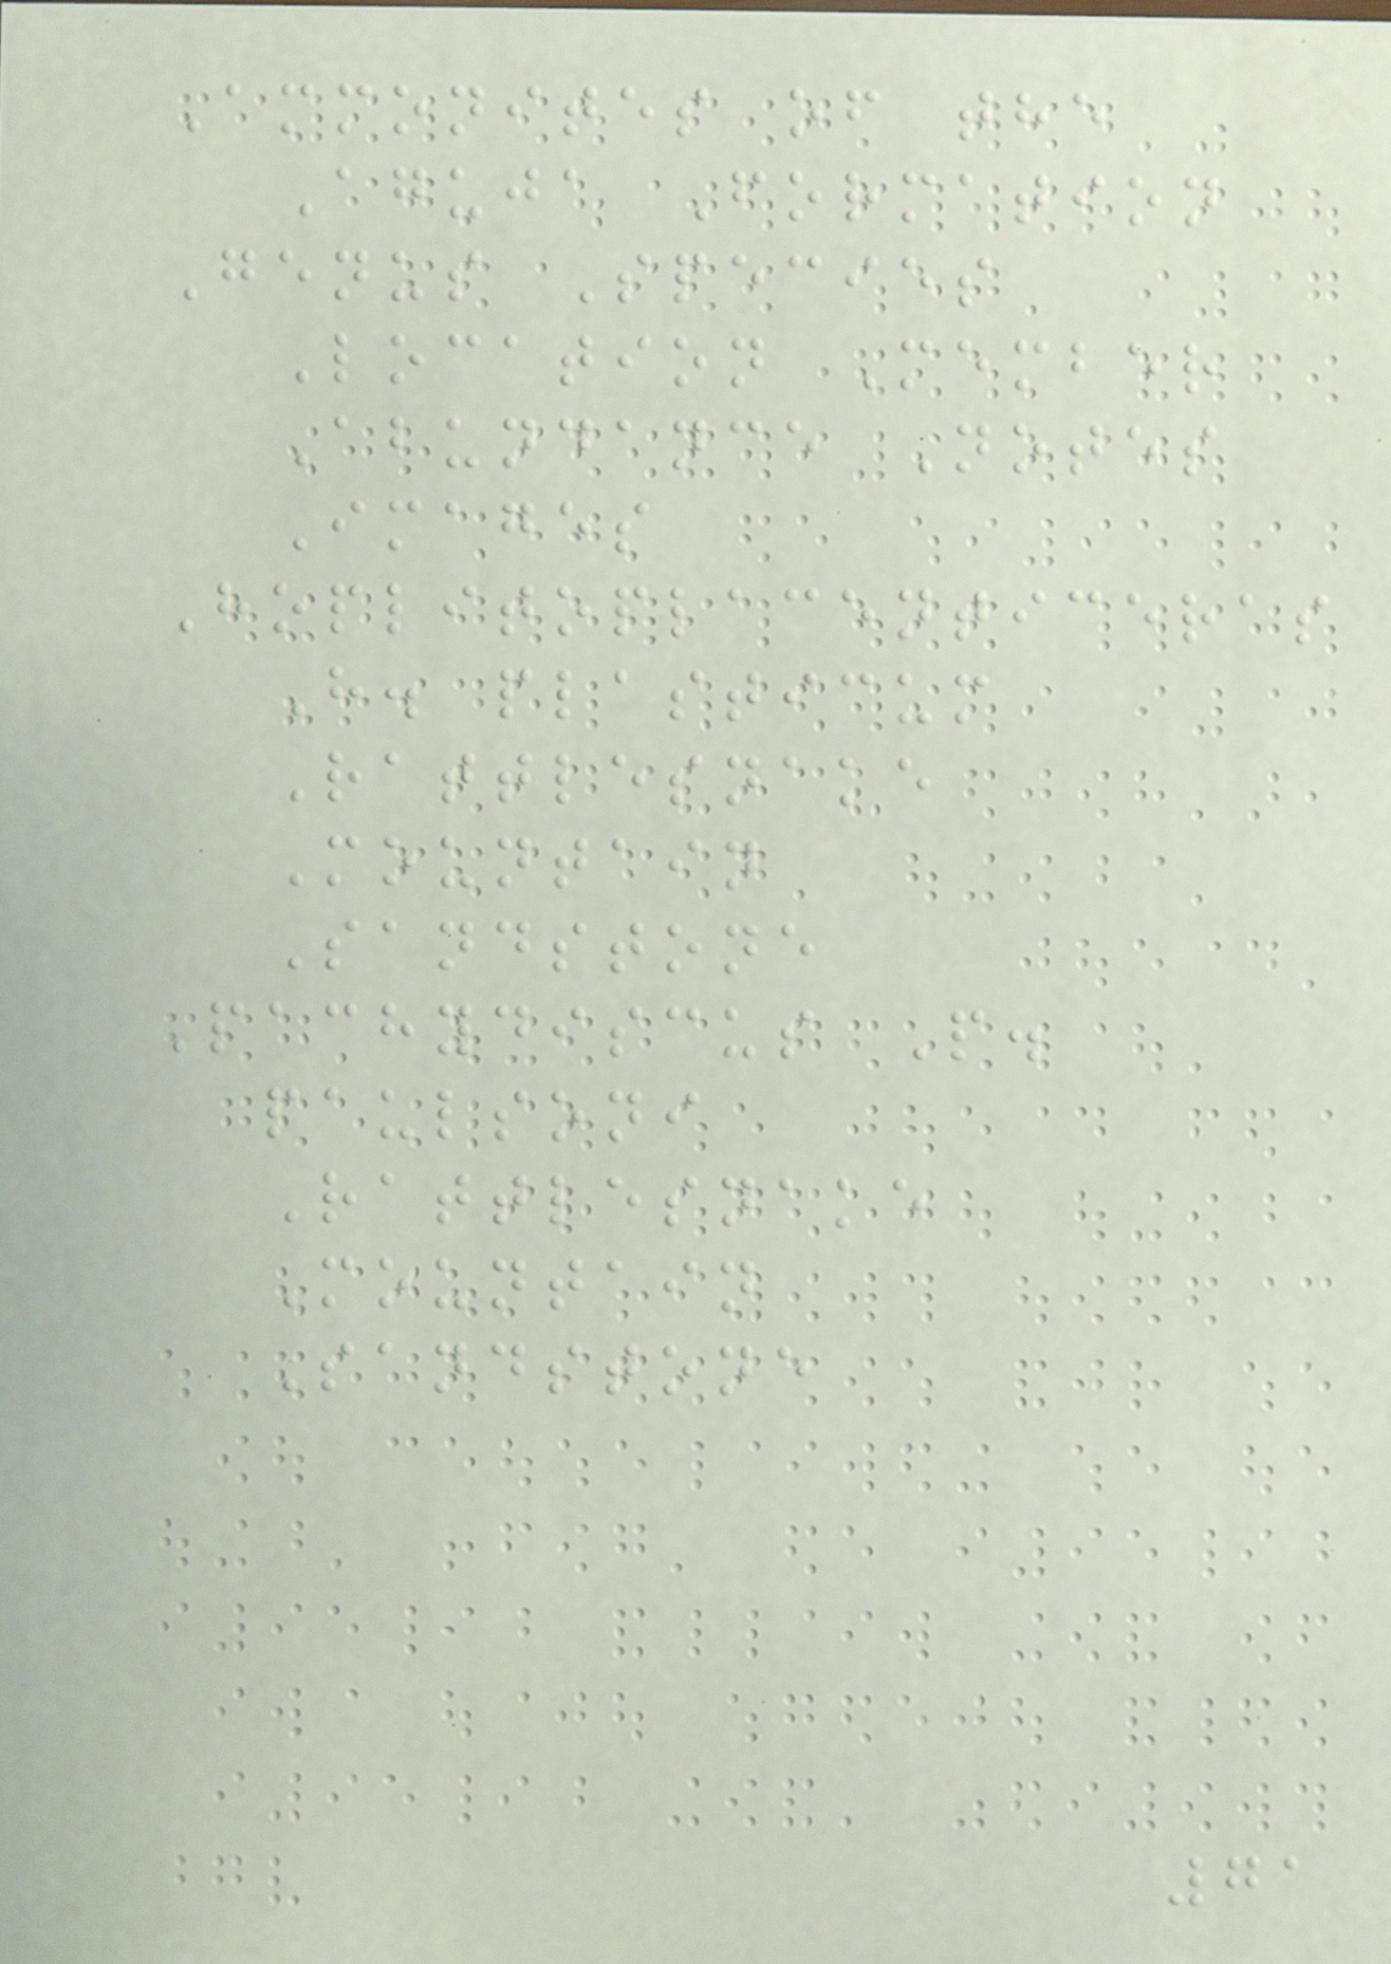Ammonites of the
Aguja Formation
Genus Species
Location Member
Abundance Notes
Images
Hoplitoplacenticeras
H. plasticum
Rattlesnake
Mountain
Sandstone
Pachydiscus P.
paulsoni
Rattlesnake
Mountain
Sandstone
71
